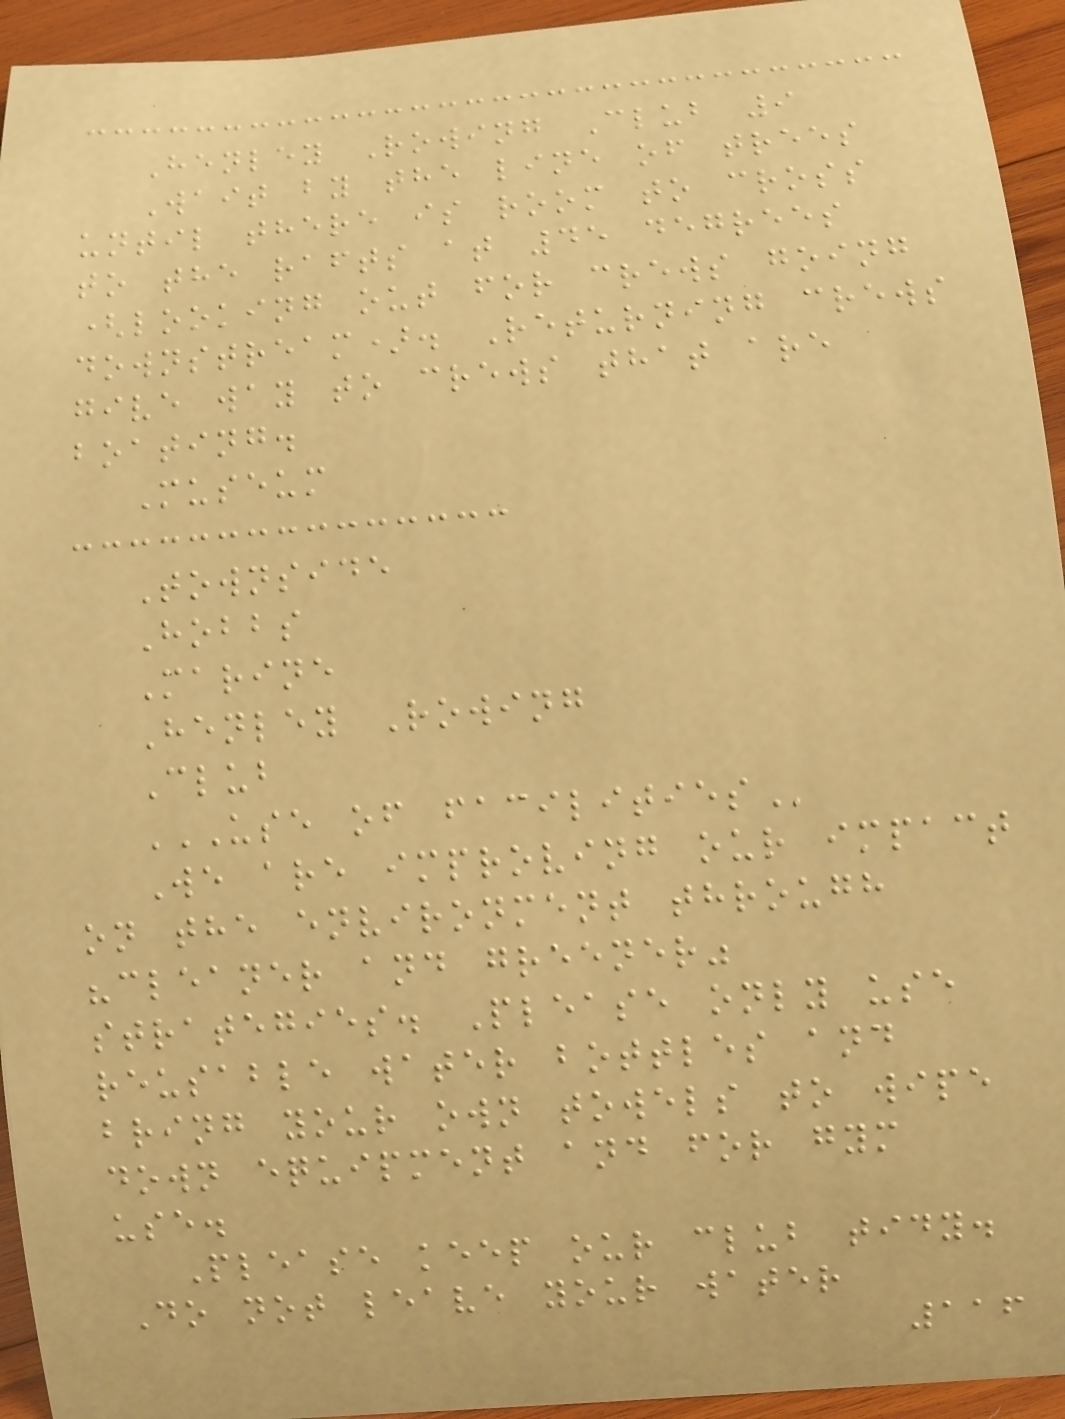Henley Rowing Club 9
Wait by the line of trees
until there is room to cross
to the rafts at 45 degrees
(looking out for crews going
downstream). Returning crews
give way to crews that are
boating.
Museum
Townside
Hobbs
Marine
Henley Rowing
Club
USE OF FACILITIES
We are improving our impact
on the environment through
"cleaner and greener"
strategies. Please only use
reusable water bottles and
bring your own towels to wipe
down equipment and for gym
use.
Please keep our club tidy.
Do not leave your water
116
